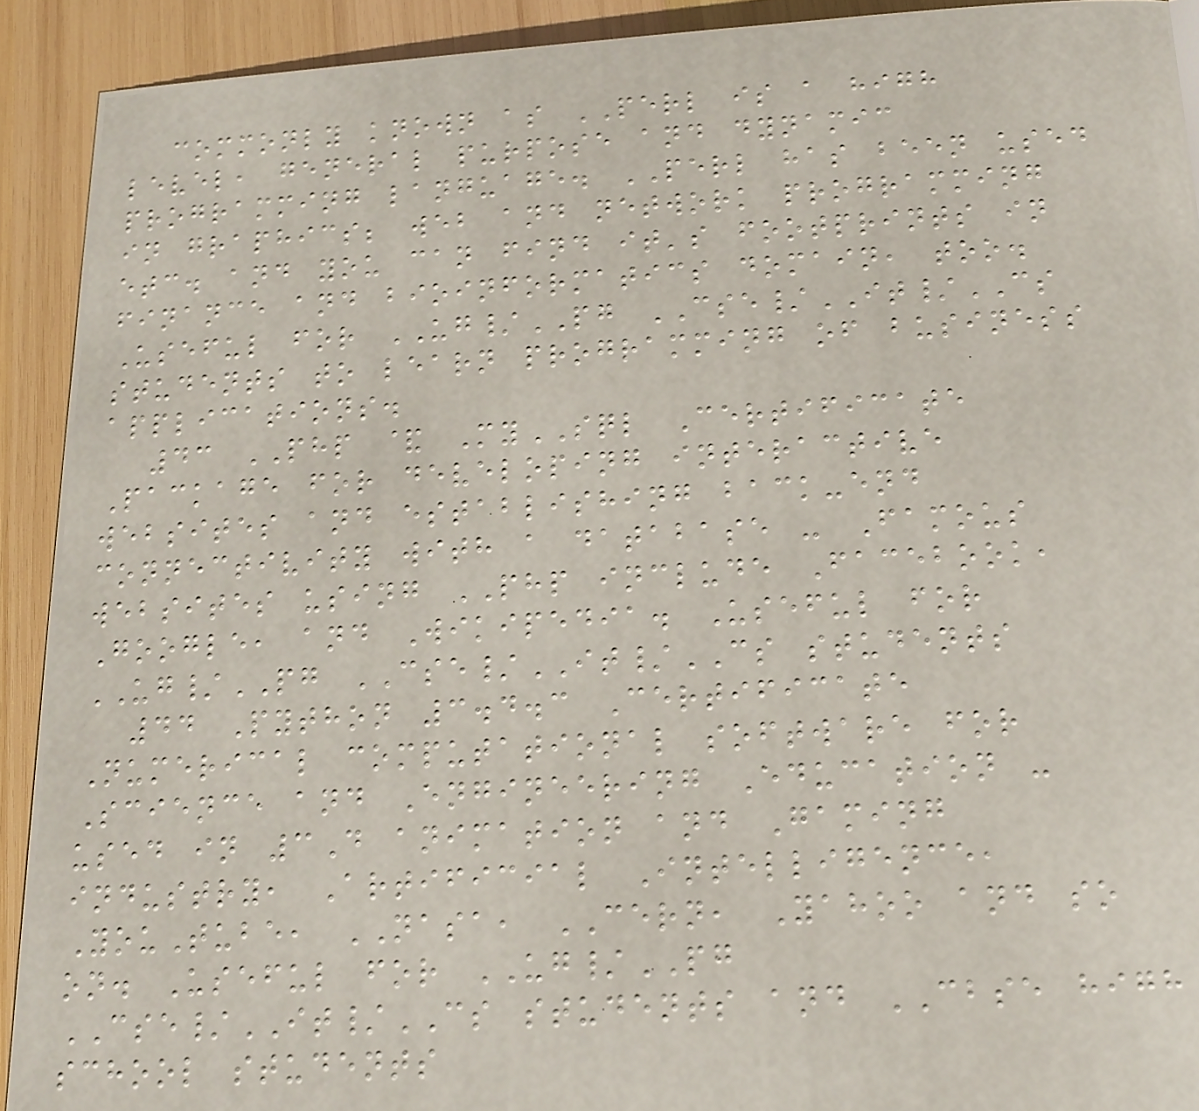commonly known as PERL is a high
level, general purpose and dynamic
programming language. PERL has been used
in graphics; web and network programming
etc. and you can find it's footprints in
finance and bioinformatics domain, too.
Useful for UG/PG CSE/IT/CS
students to learn programming of business
applications.
43 PHP & MySQL Certificate
Package for developing interactive
websites and establishing back-end
connectivity with a database - Famous
websites using PHP include Facebook,
Google, and Wikipedia. Useful for
UG/PG CSE/IT/CS students
44 Python 3.4.3 Certificate
Numerical computational software for
Science and Engineering Education -
used in 3D animation and Gaming
industry, Artificial Intelligence,
YouTube, NASA, CERN, Yahoo and so
on. Useful for UG/PG
CSE/IT/CS students and CBSE high
school students
